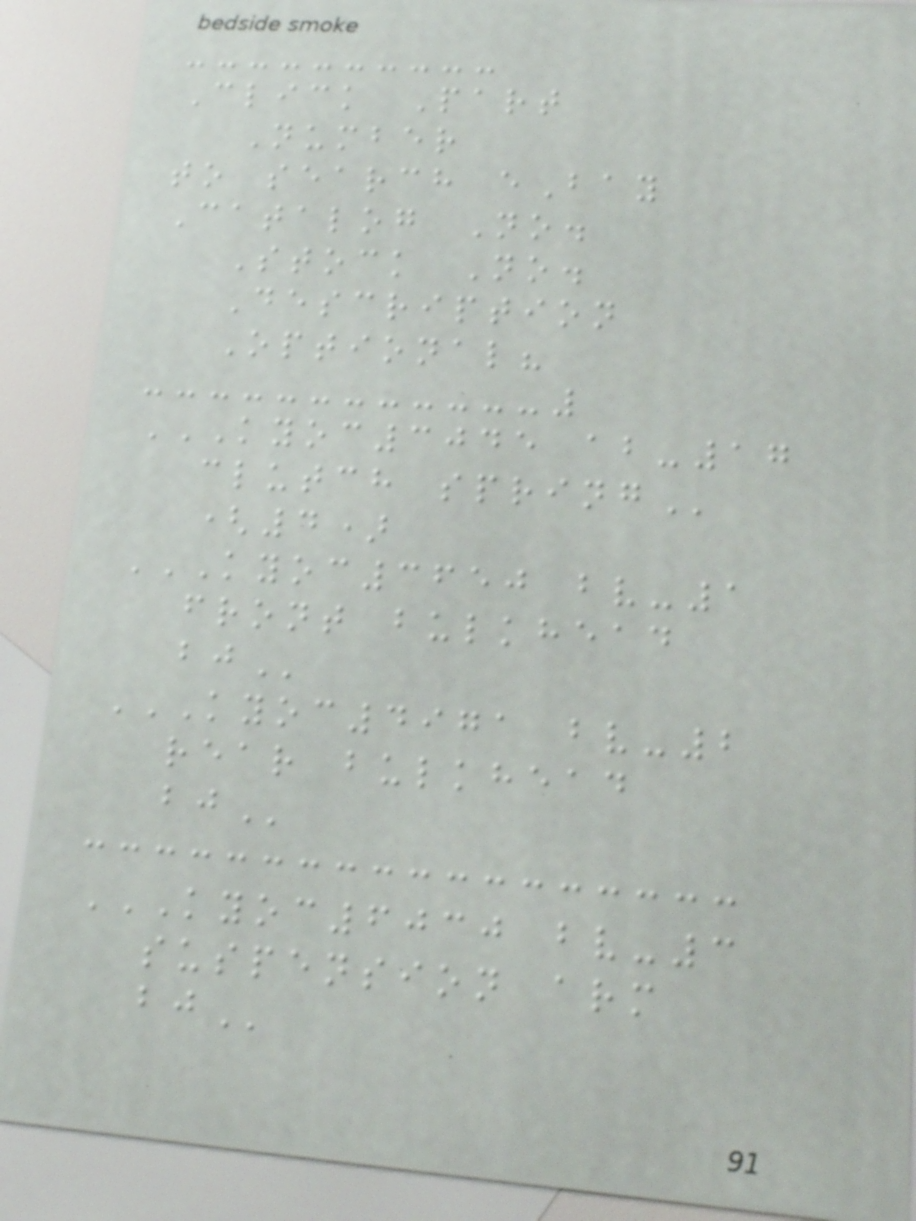Click Part
Number
to search eBay
Catalog No.
Stock No.
Description
Optional?
KYOC3045 AB-17
CLUTCH SPRING
(4)
KYOC3650 BV-1
FRONT BULKHEAD
BJ
KYOC4971 BV-2
REAR BULKHEAD
BJ
KYOC6030 BV-3
SUSPENSION ARM
BJ
